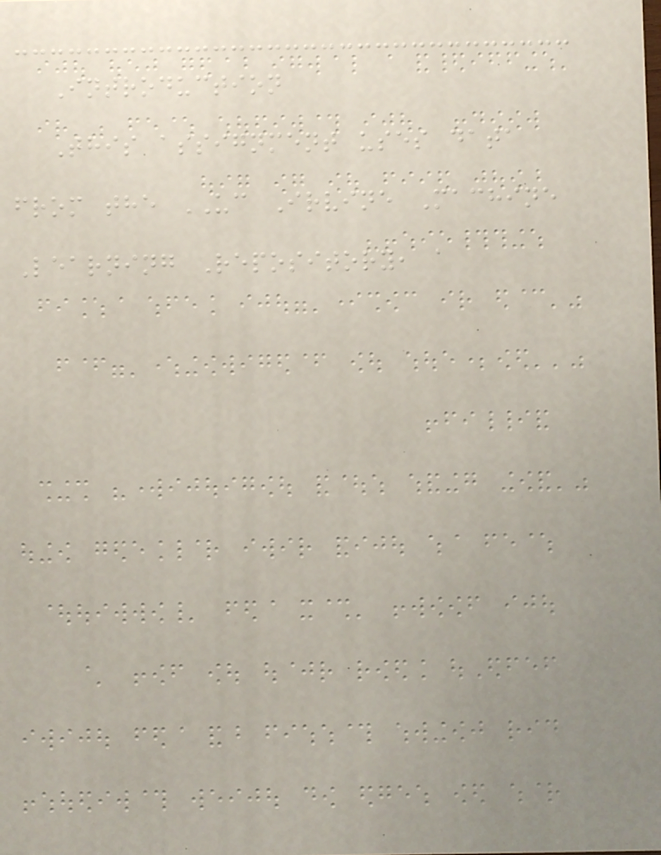Introduction
This assignment uses data
from the UC Irvine Machine
Learning Repository, a
